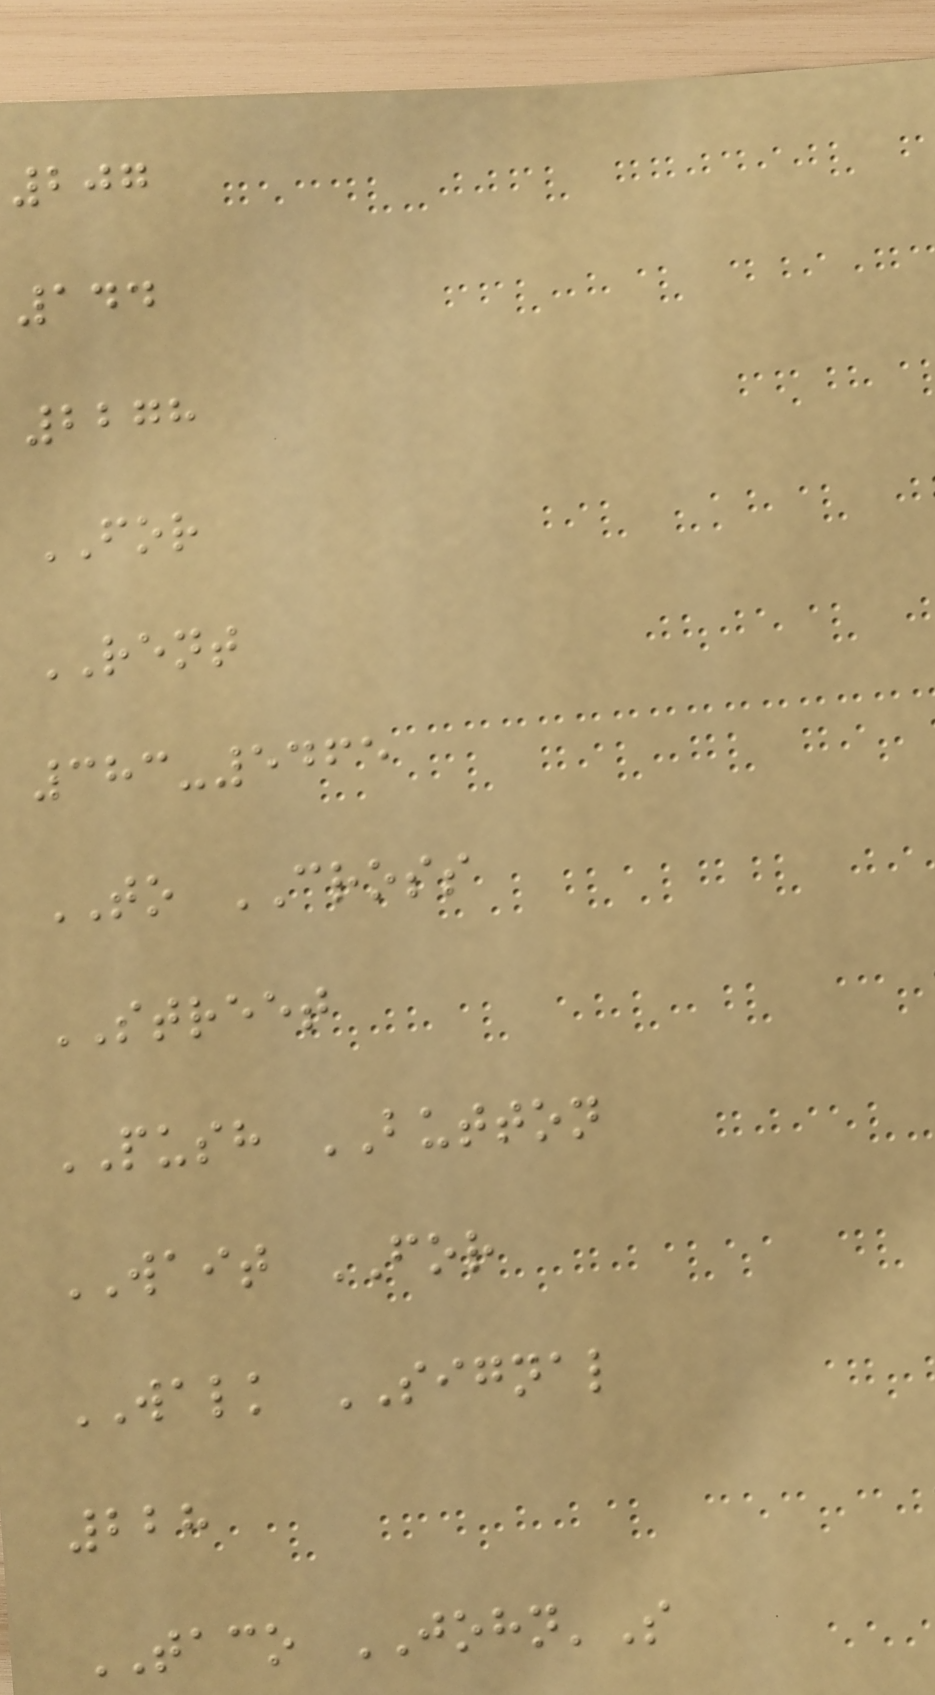207
144
2278
FOR
RENT
383-5465
TO CROSS
STREET
PUSH BUTTON
WAIT FOR
WALK SIGNAL
228
TACO JOHN'S
